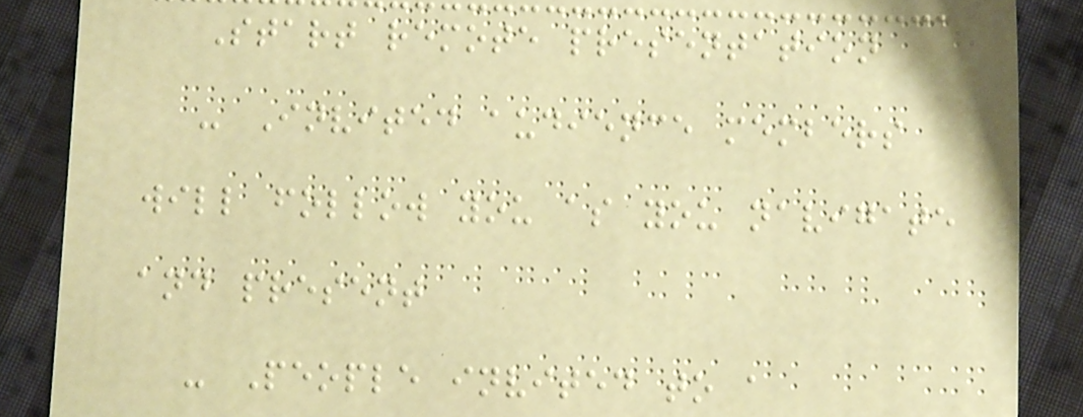Start remote presentation
- Invited audience members
will follow you as you navigate
and present
- People invited to a
